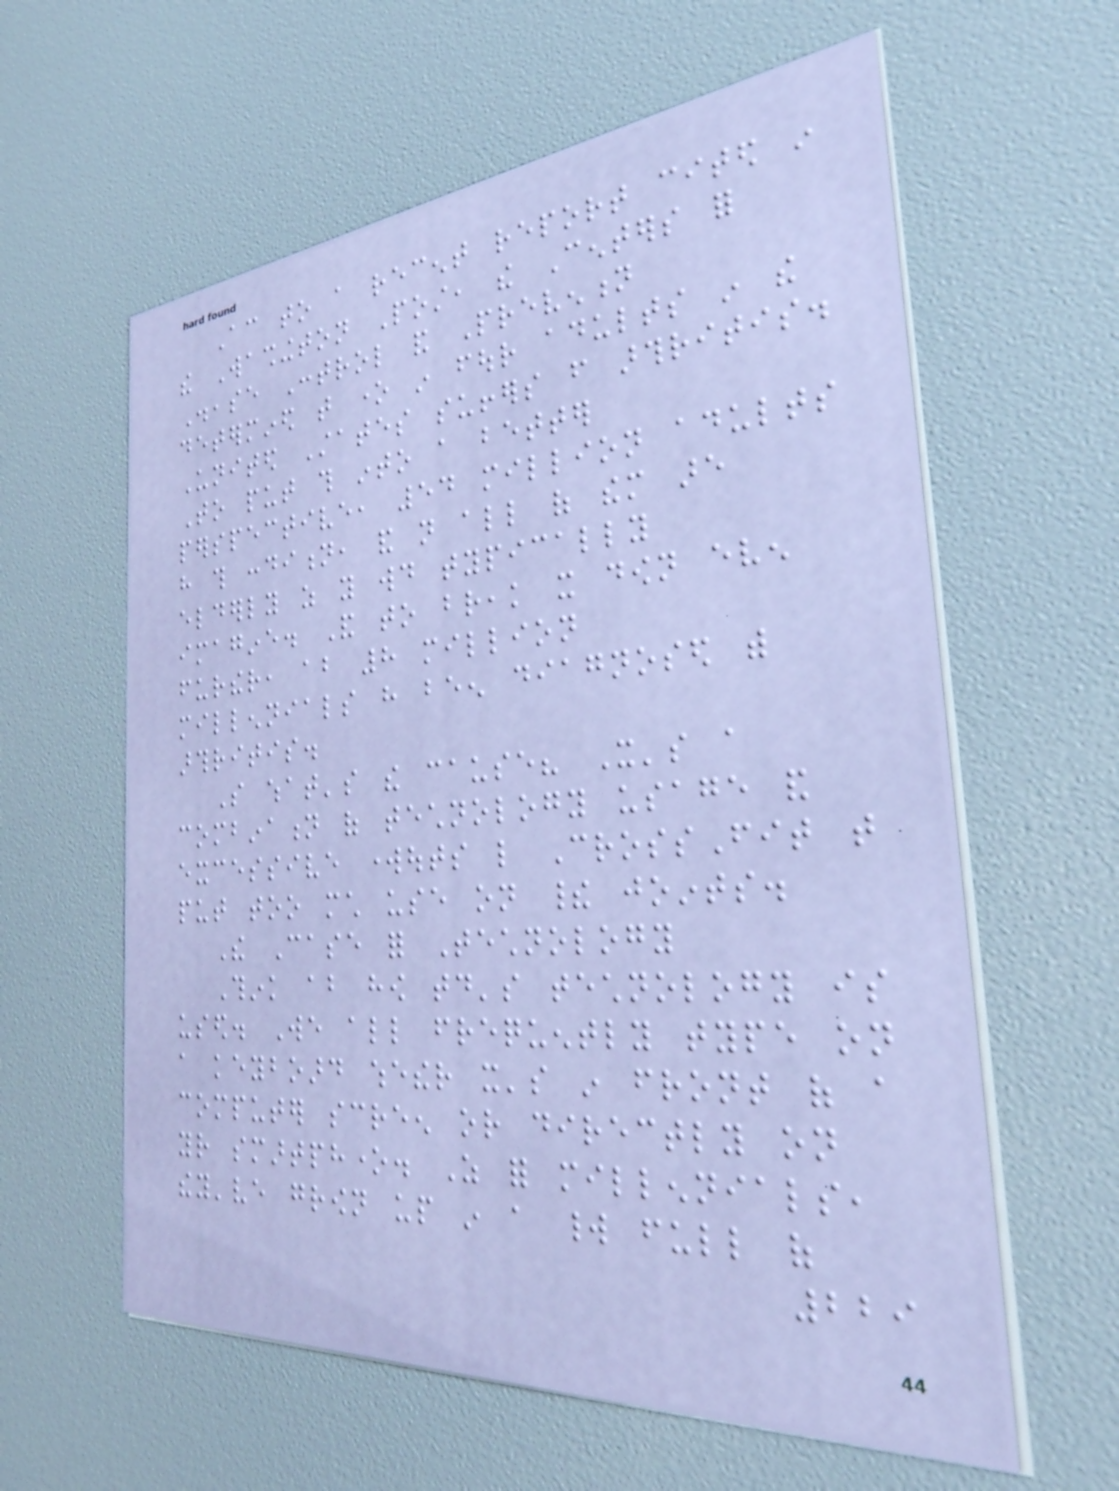According to a recent report cited in
the Washington Post, the Centers for
Disease Control and Prevention
determined that one in four adults in the
United States suffers from arthritis.
To put this into a better
perspective, 54 million adults
have this condition, and not all of them are
elderly as you would typically
imagine. And to break it down even
further, about 8 million
millennials have been diagnosed with
arthritis.
So what's the cause? It's a
combination of technology usage and
excessive workouts like CrossFit that
put too much use on their joints.
The Case for Technology
Think about how today's technology is
used. We all frequently type on
a keyboard whether it's in front of a
computer screen or directly on
your smartphone. As for millennials,
they've grown up in a world full of
229
